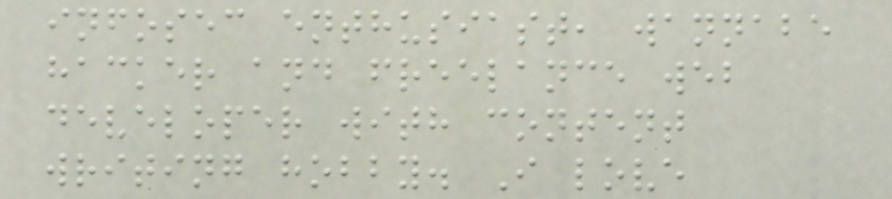infosec enthusiast, wannabe
hacker and freelance web
developer with content
writing hobby. I love
